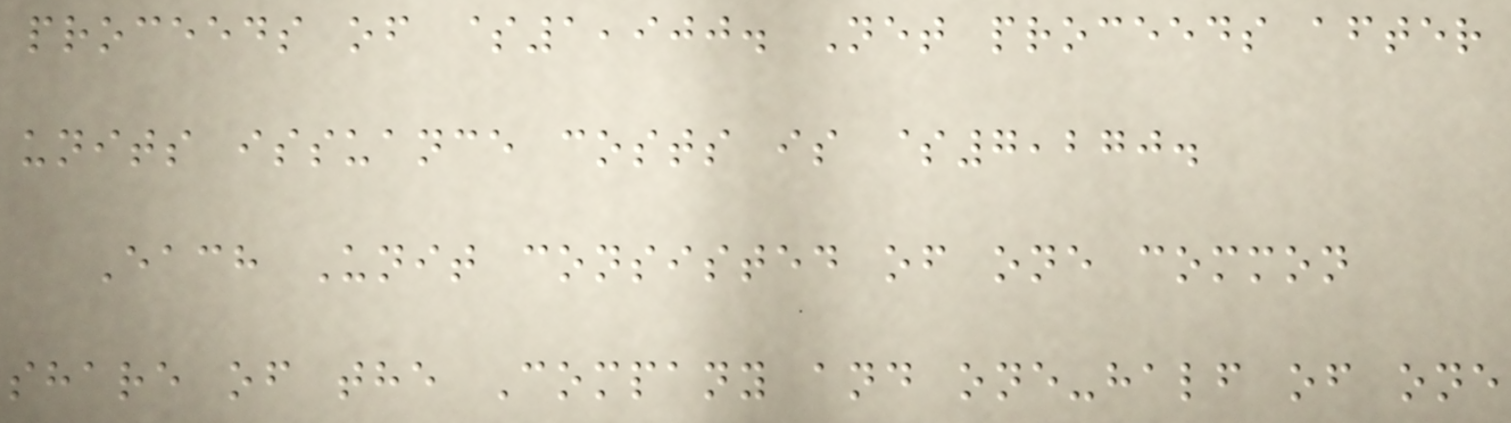proceeds of $1,900. Net proceeds after
units issuance costs is $7,270.
Each Unit consisted of one common
share of the Company and one-half of one
